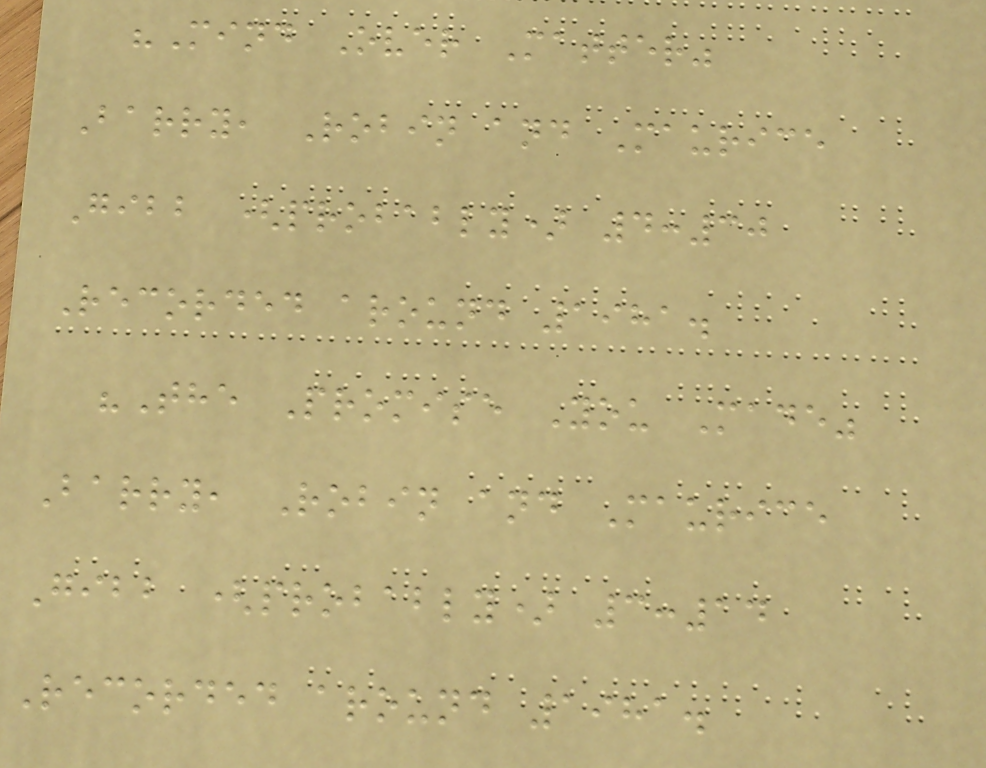"Mind Over Matter"
Barry, Robin and Maurice
Gibb (probably) 4:30
Recorded around 1981.
"The Promise You Made"
Barry, Robin and Maurice
Gibb (probably) 3:14
Recorded around 1981.
